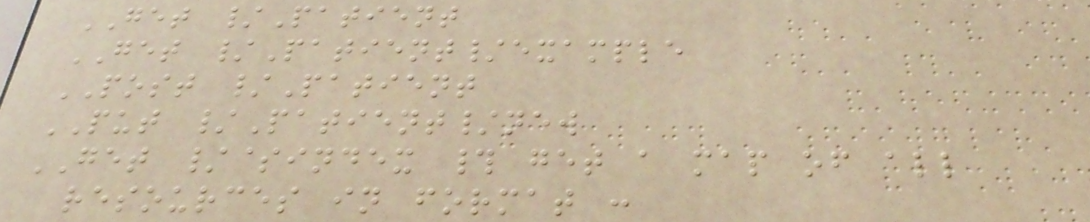GET /Patient
GET /Patient/example
POST /Patient
PUT /Patient/new
GET /$index # get a map of all
resources in format :
